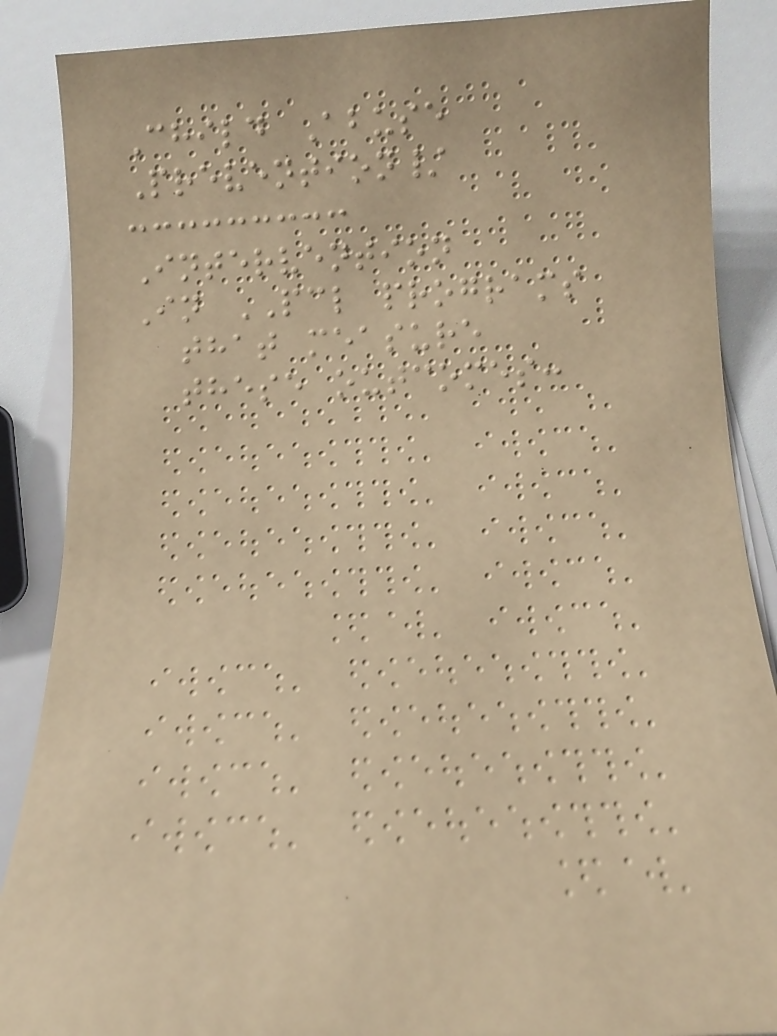Child Abuse
Prevention/
Intervention
In PCL programs
that measure
these outcomes:
